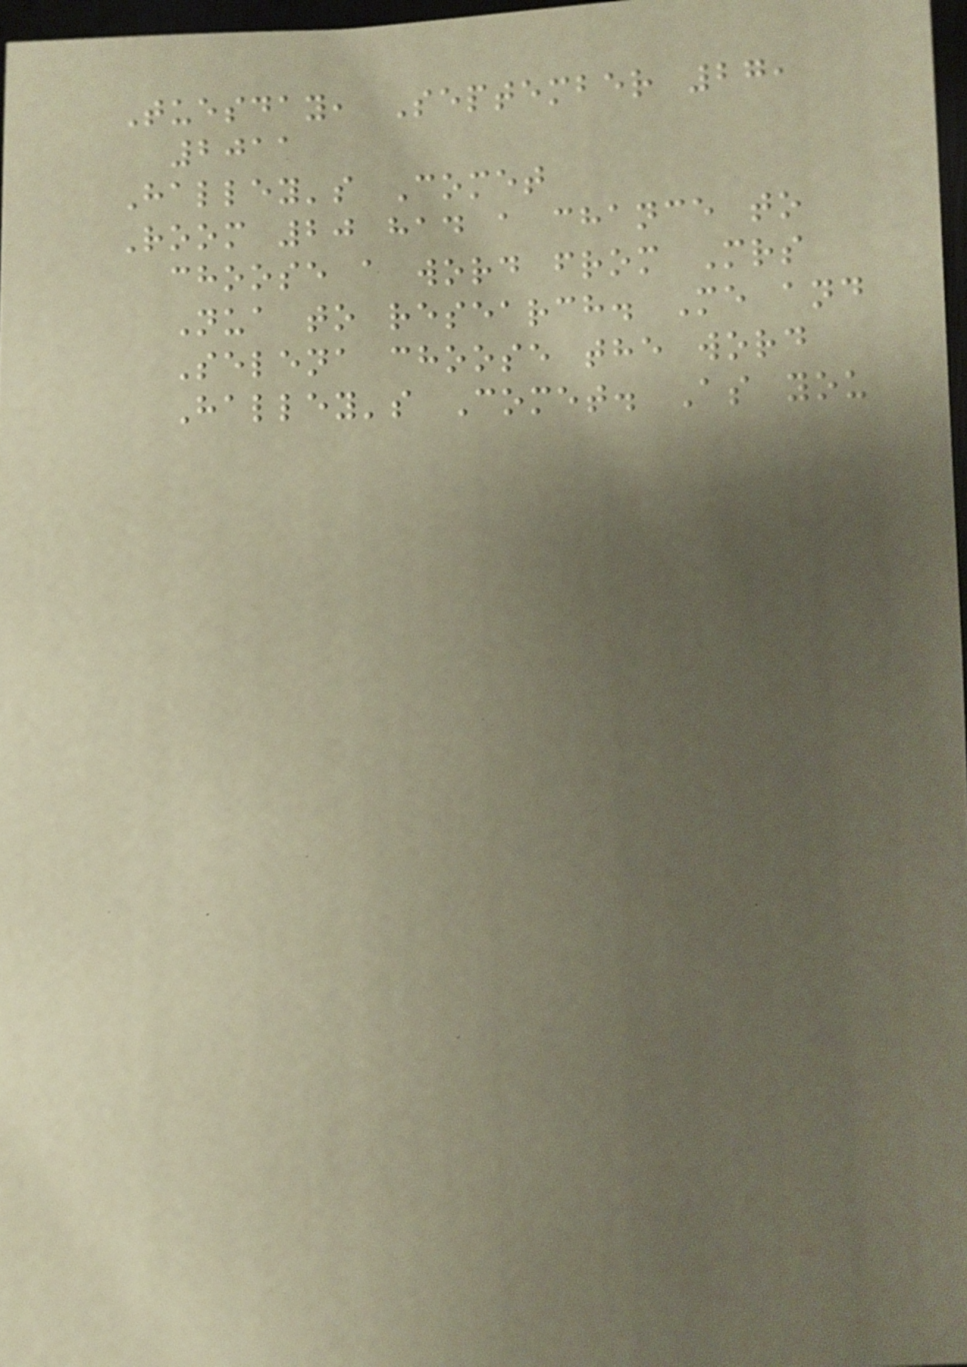Tuesday, September 27,
2011
Halley's Comet
Room 20 had a chance to
choose a word from Mrs
Nua to research. Me and
Selena choose the word
Halley's Comet. As you
